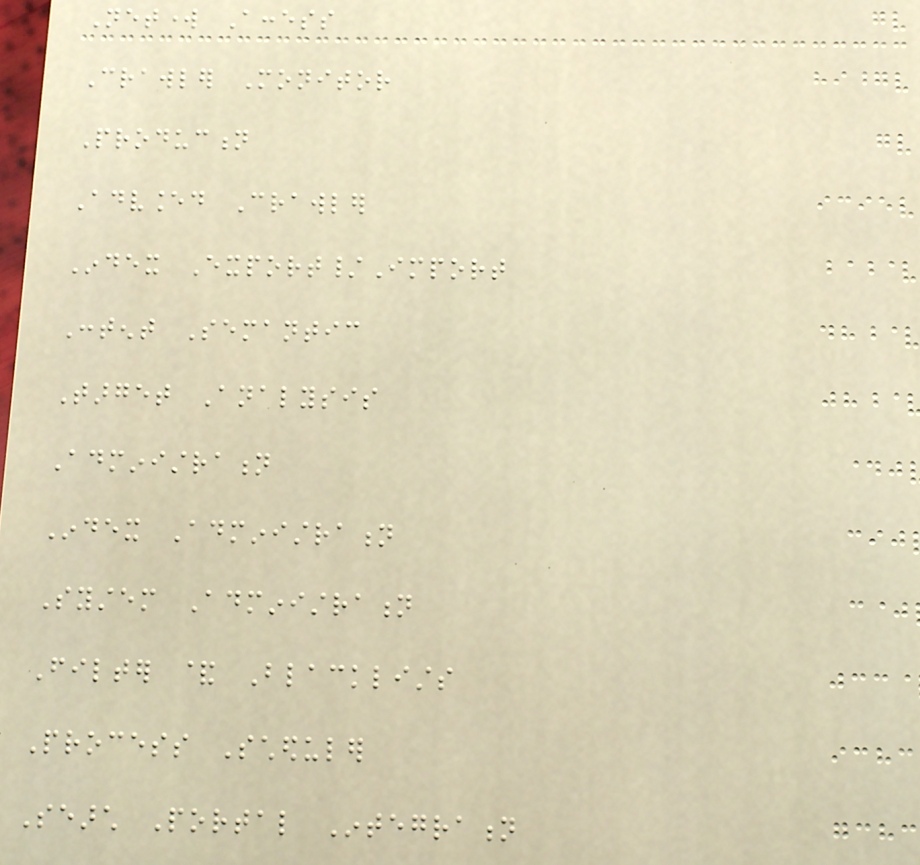Network Access
Crawler Monitor
Production
Advanced Crawler
Index Export/Import
Content Semantic
Target Analysis
Administration
Index Administration
System Administration
Filter & Blacklists
Process Scheduler
Search Portal Integration
